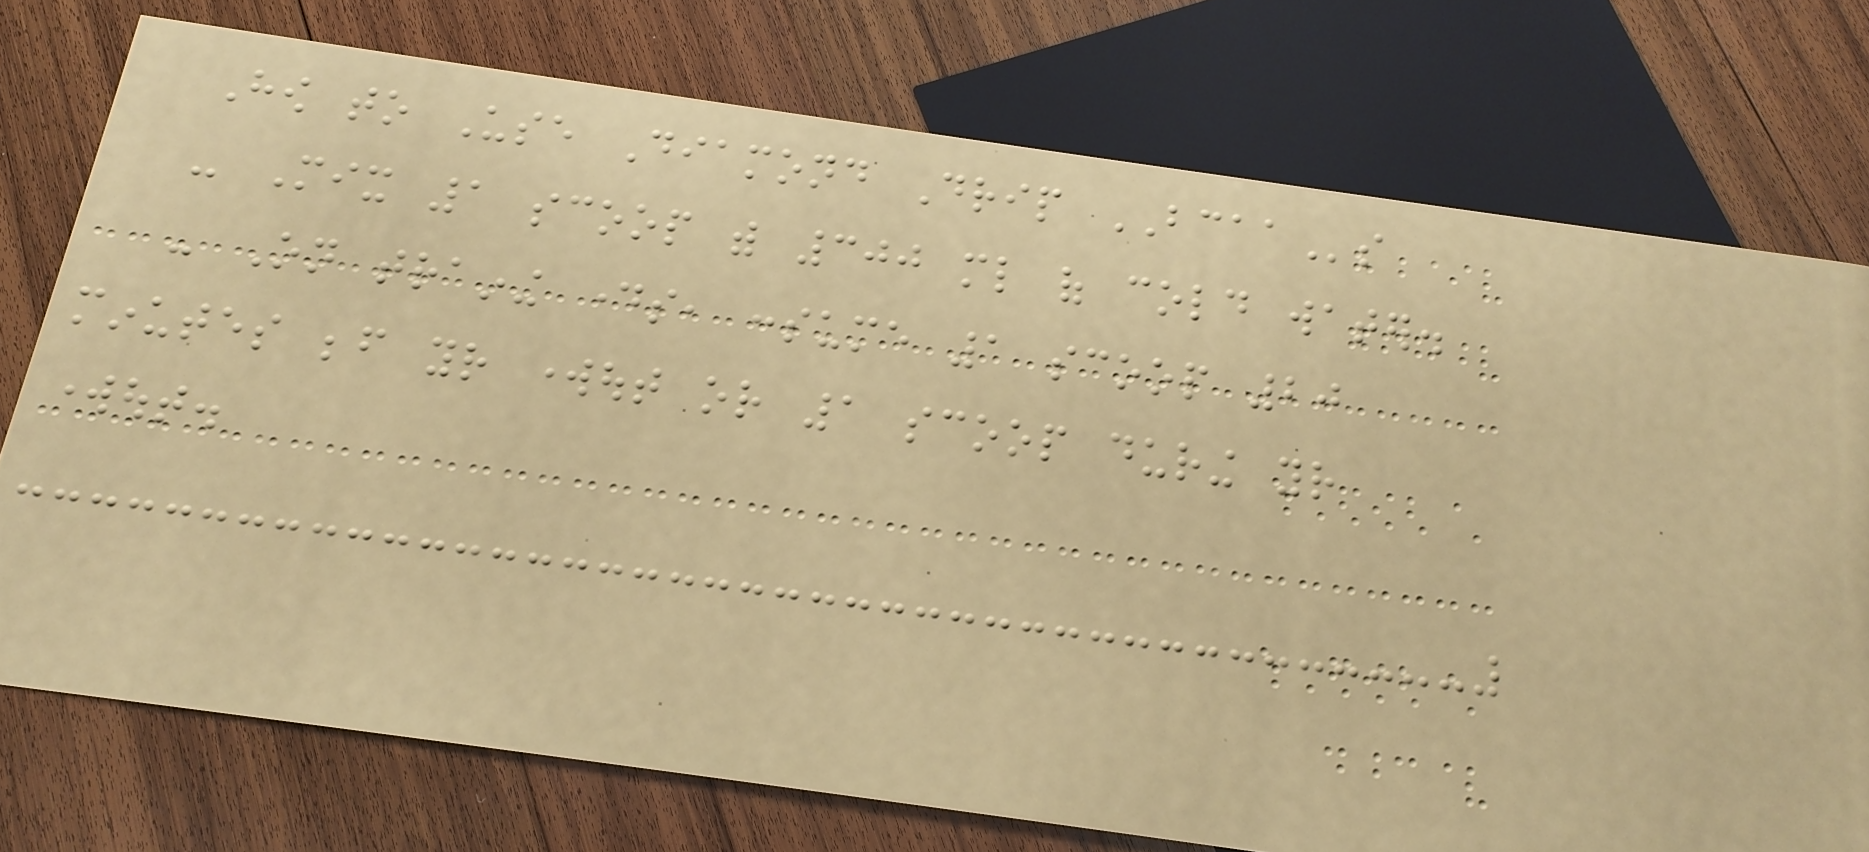How to Use Diamond Drip BCAAs
- Mix 1 scoop with 300 ml of cold water.
- On training days, consume 1 scoop 20
minutes before your workout or 1 scoop during your
workout.
